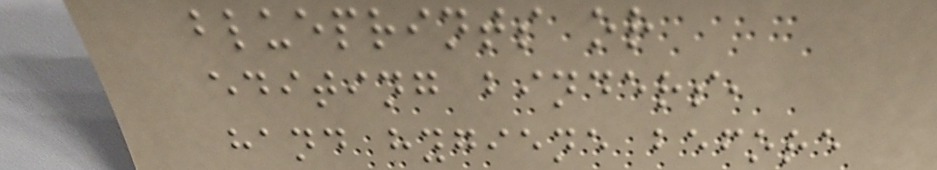blueprints or
editing binders,
hand hygiene before
